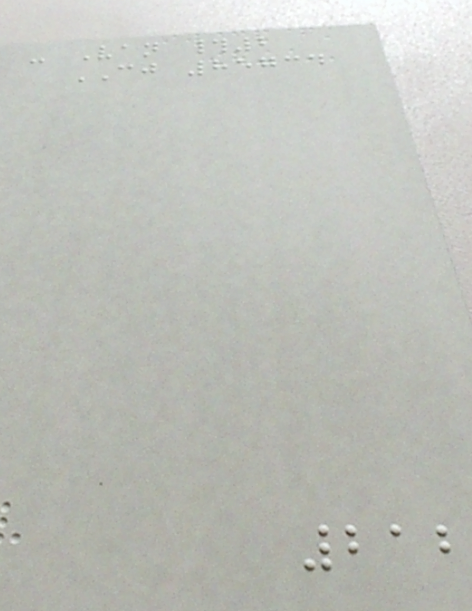- Van #2
CJ 85734
212
